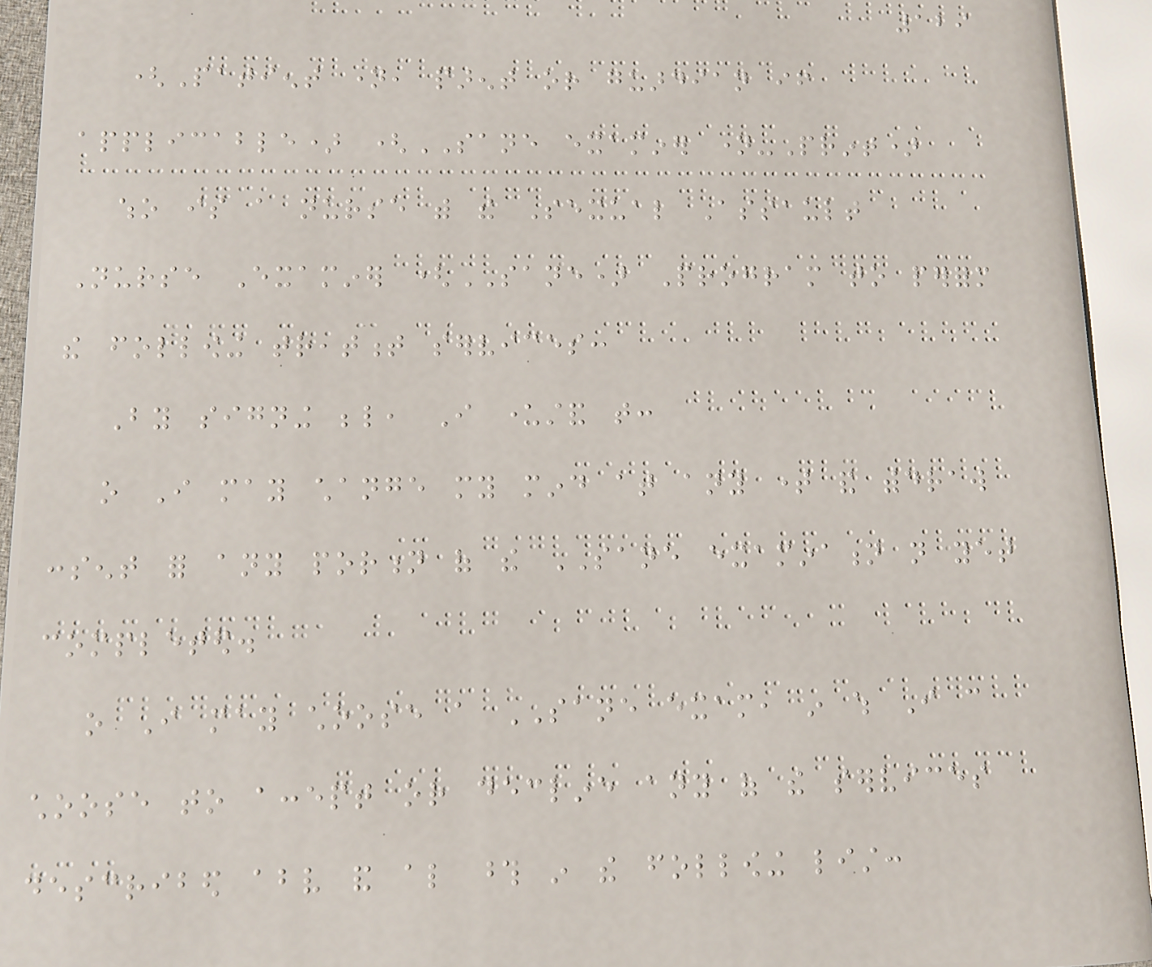129
(Patient name, parent or guardian if
applicable) (SANE examiner name-Print)
who is a nurse with the Sexual Assault
Nurse Examiner (SANE) Program to perform
the following treatment services:
By signing below, I understand that:
o I may change my mind at any time and withdraw
consent for any portion of the SANE examination not yet
completed.
o I may choose a SANE exam, in which I can
choose to accept or decline any of the services
described above and also those in the following list:
